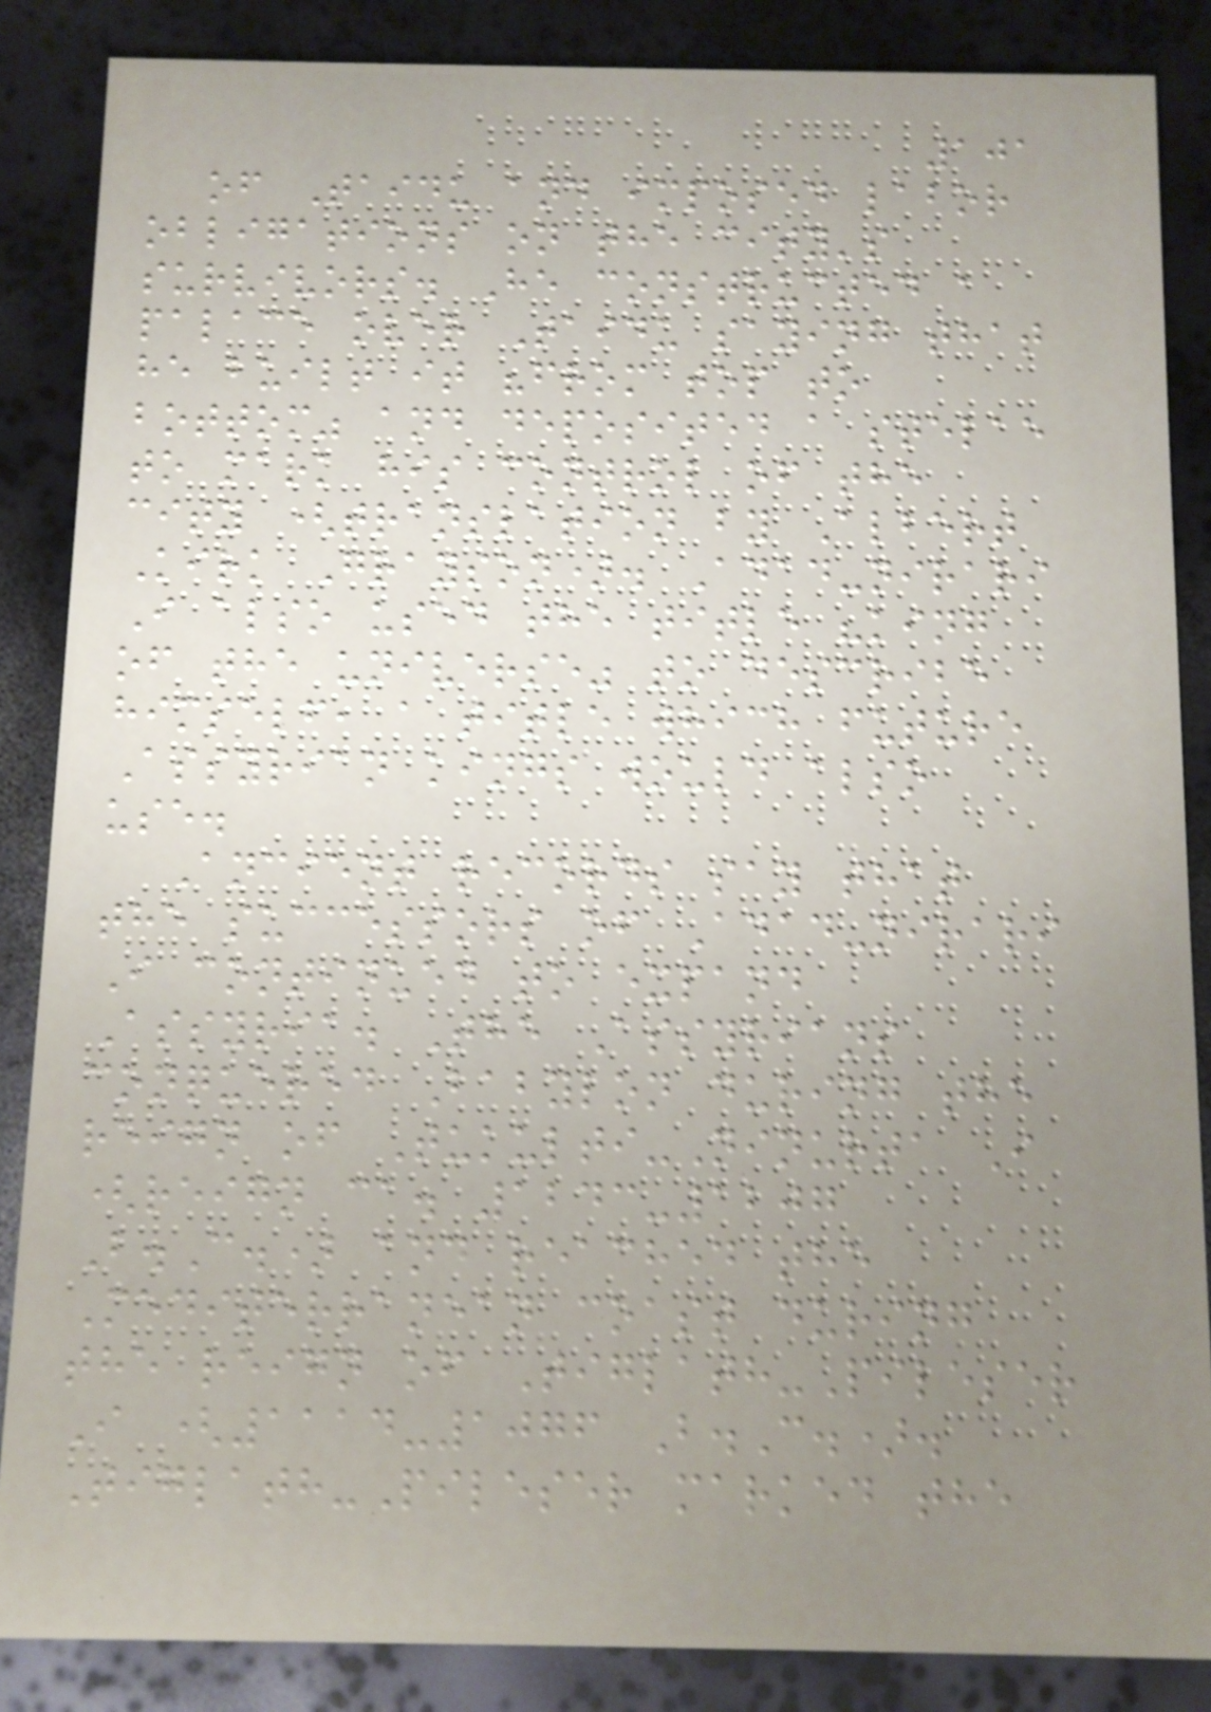101
of Taidu and imposed labor
obligations on the city's
survivors. He constructed a
palace over Taidu saying that
he built it "from top to
bottom" and deposited a stelae
to mark his control of the
city (translation by Albert
Kirk Grayson). Adad-nirari
I also used the title "king
of the universe" to describe
himself, a title which future
Assyrian kings would also
use.
Ancient records say that
the successors of Adad-nirari
I continued to expand
Assyria. The Assyrians
conquered Babylon during the
reign of Tukulti-Ninurta I
(reign ca. 1243-1207
B.C.) and reached the
Mediterranean coast during
the reign of Tiglath-Pileser
I (1114-1076 B.C.).
Tiglath-Pileser marked the
